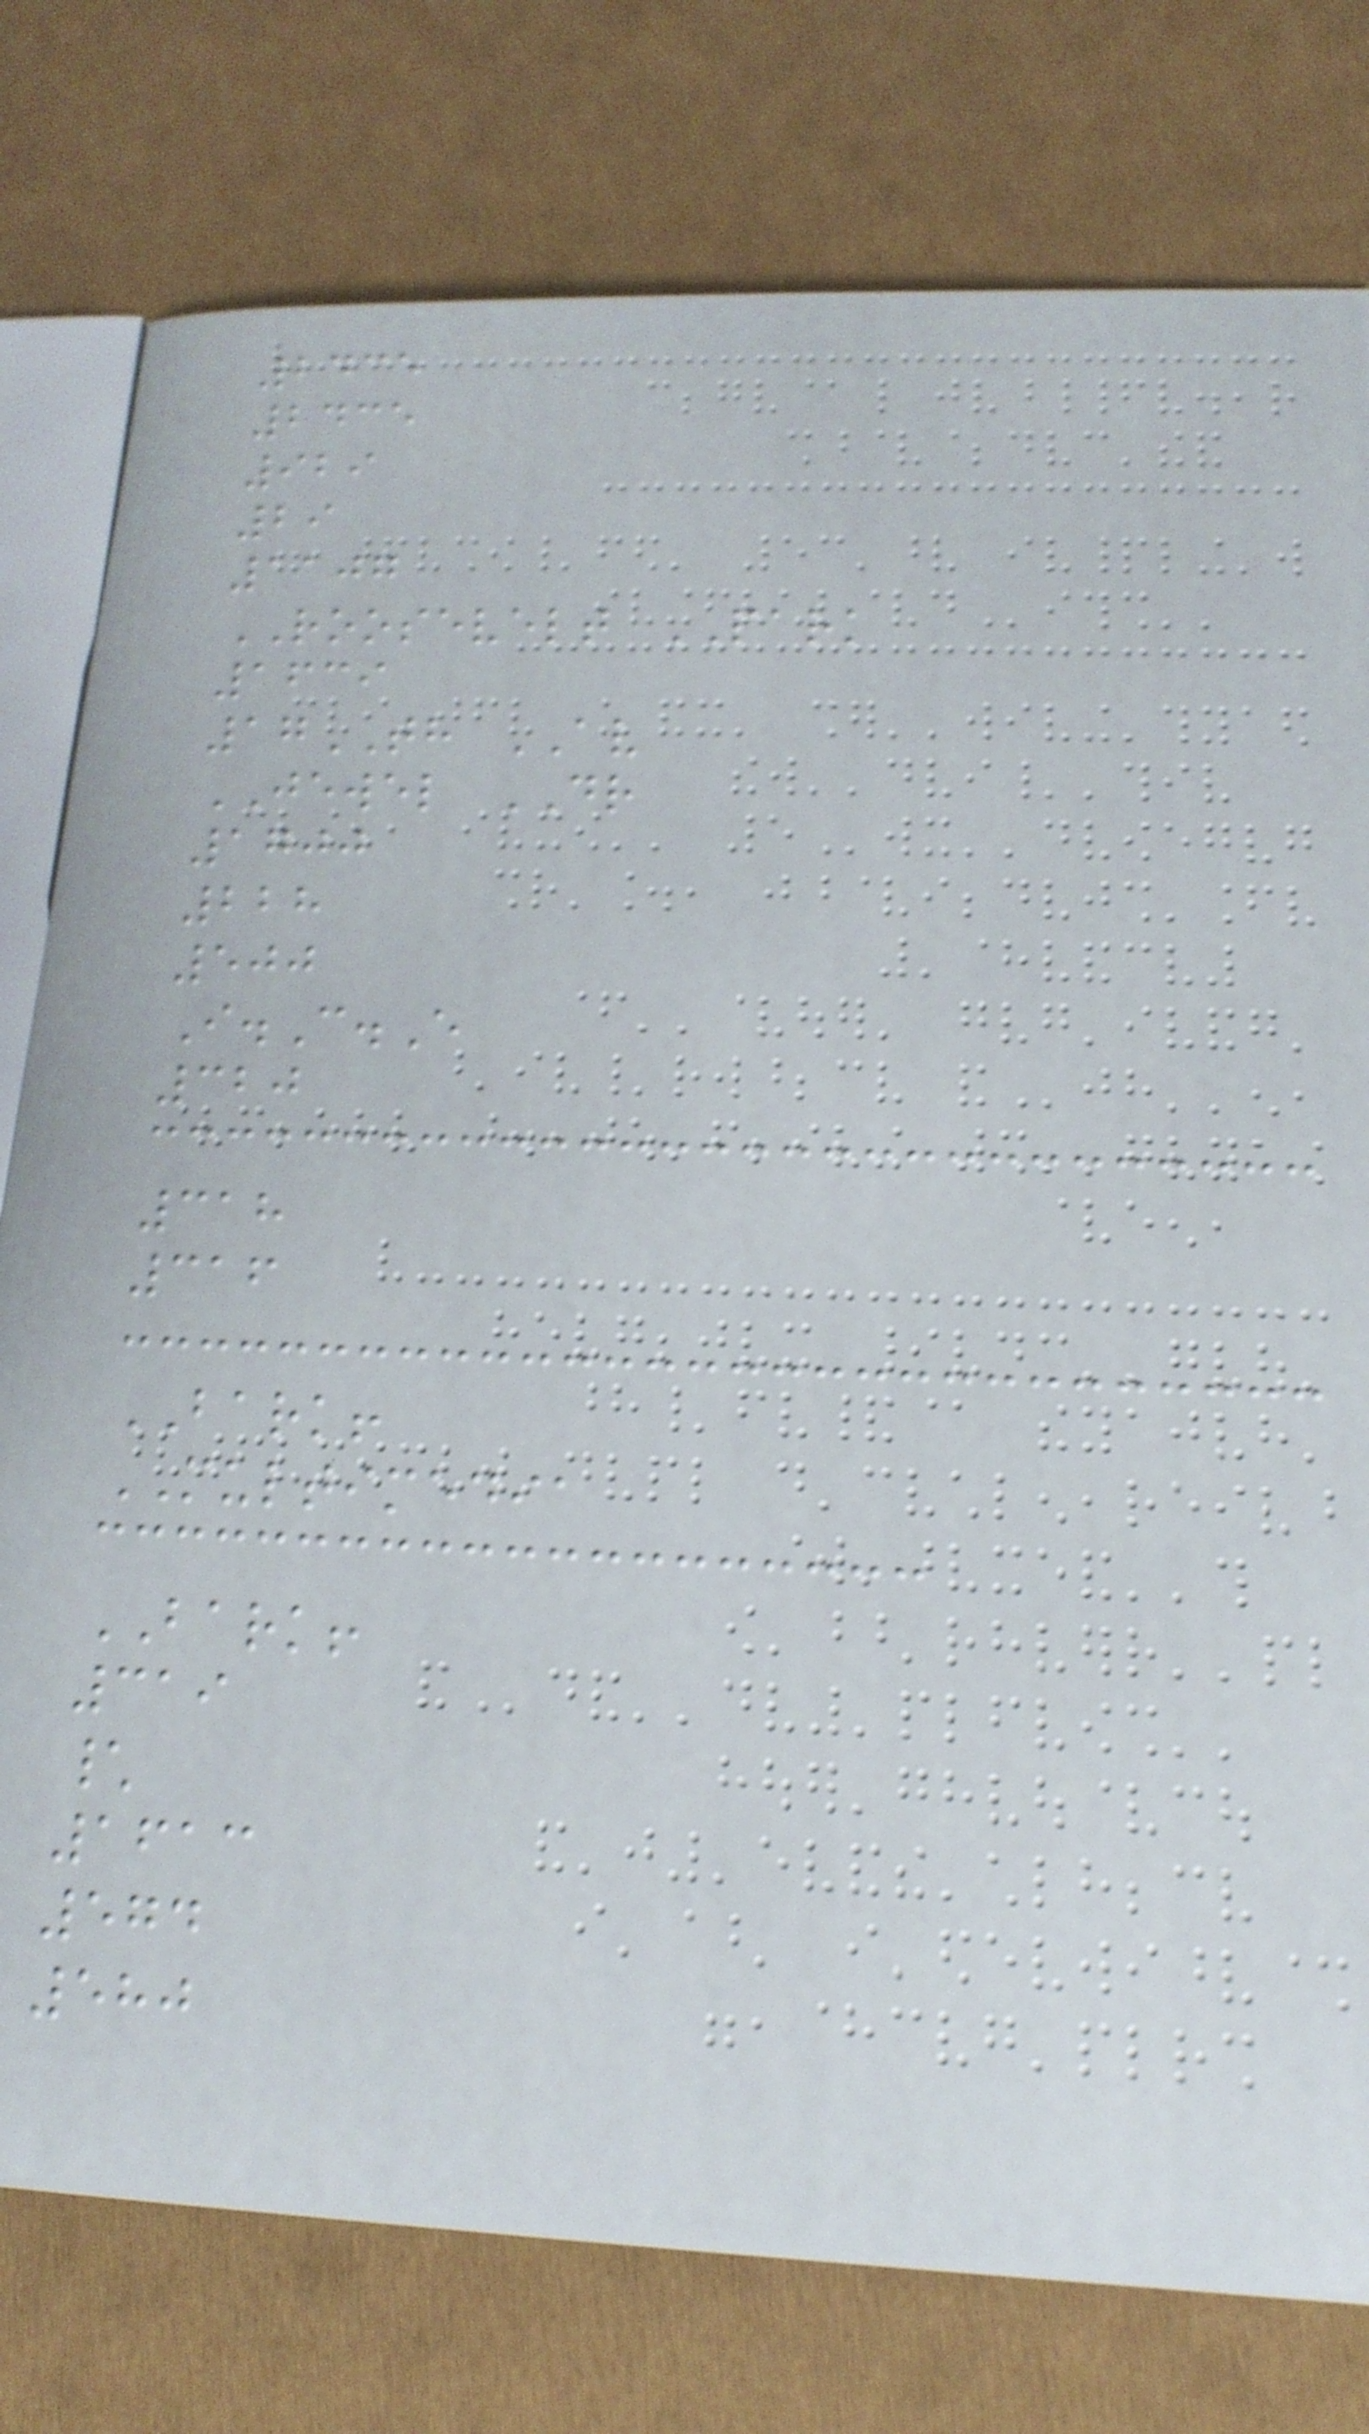2435
2435
929
29
1107
ROOSEVELT PARK
1639
17TH AV
JEWEL DR
1700
228
500
I.C.E
320
318
316
BARK!
MULTIMEDIA
BARK!
319
\
1613
574
580
